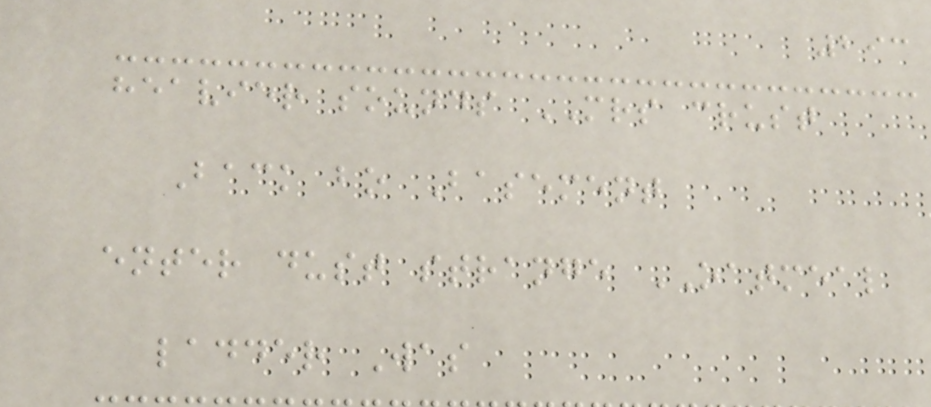293
heavier sounds MRS crust
Back bo Basement
enter dust strange OATMEAL
ladder Was
